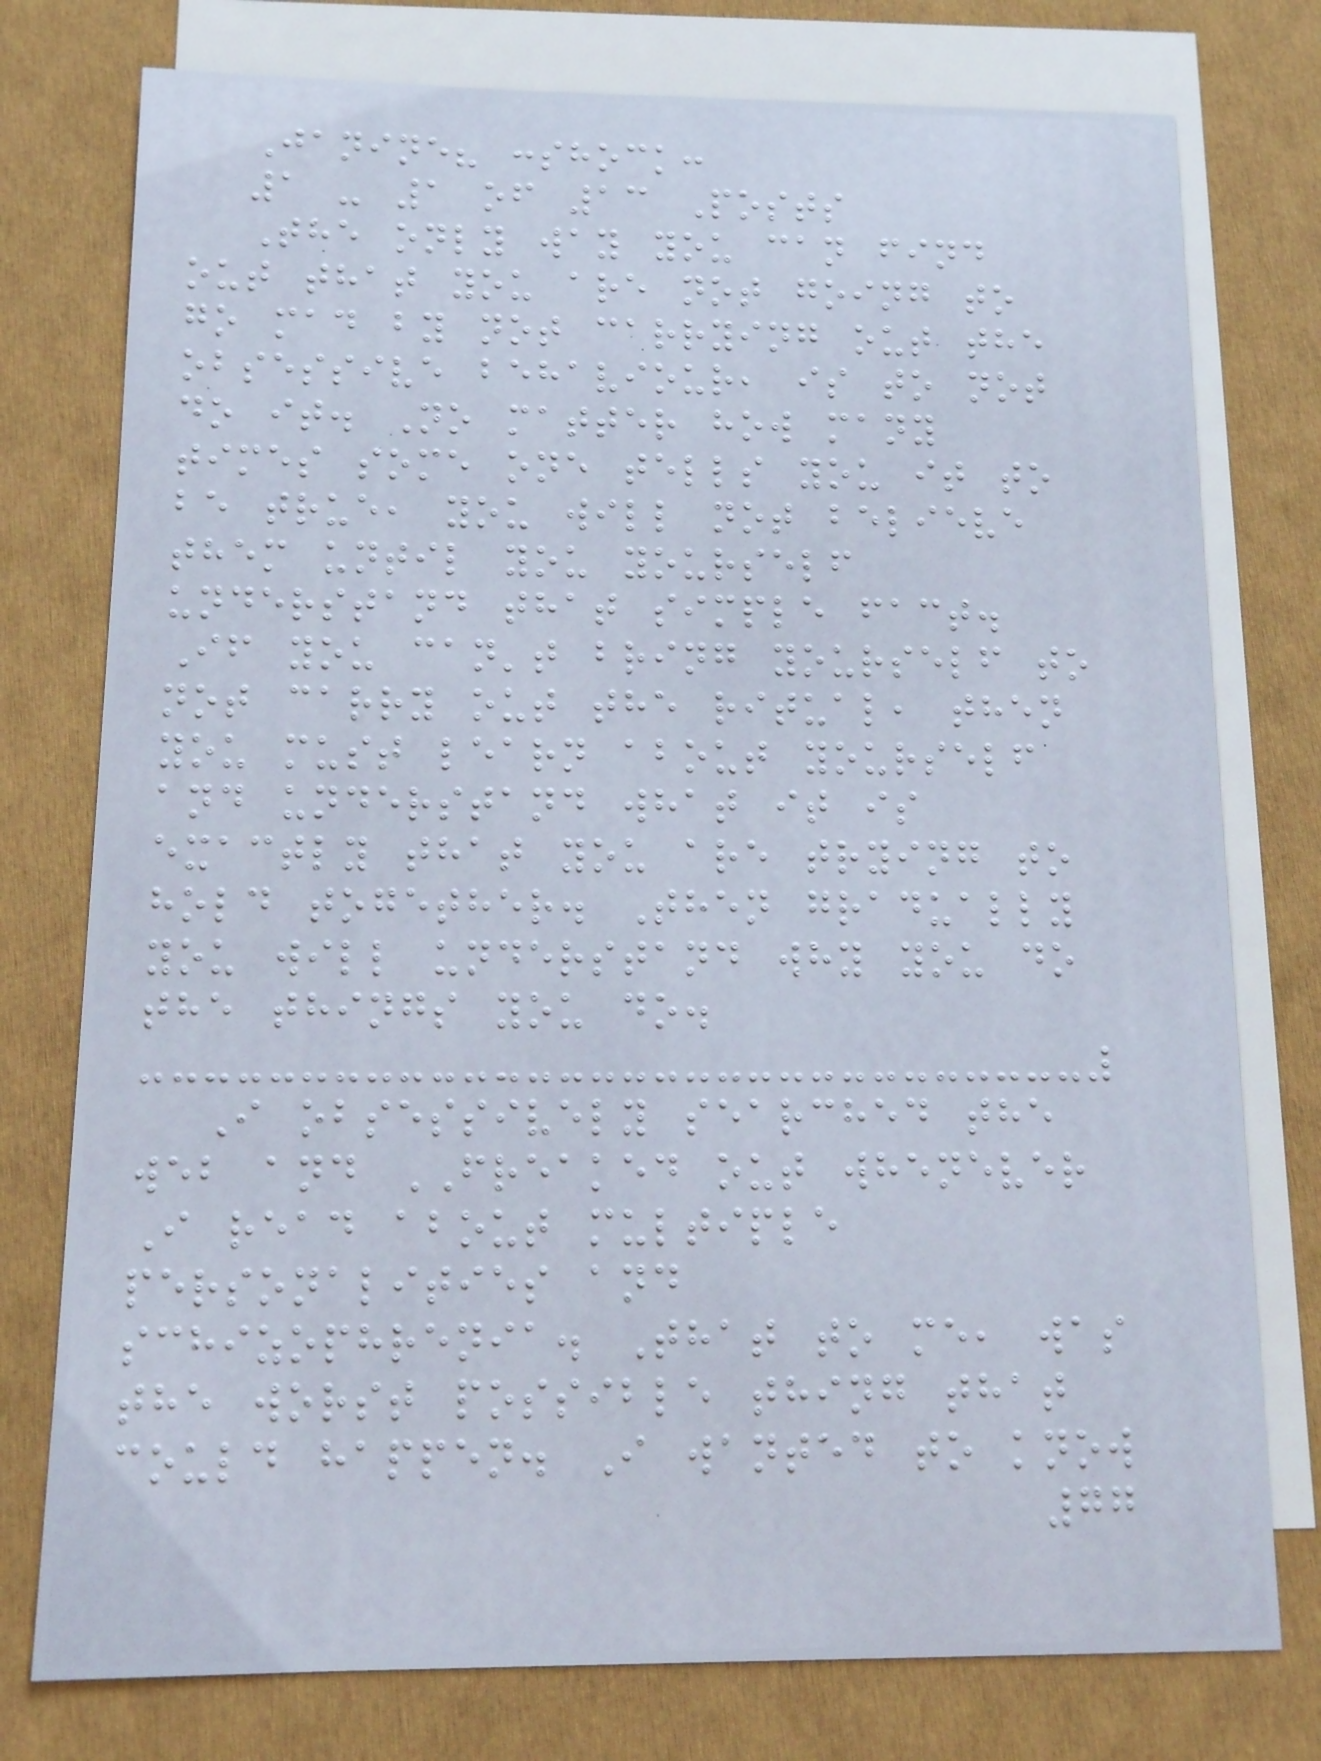Janine? :shock:
1 - 1 of 13 Posts
The only way you can find
out that you are not going to
go mad by not carrying out the
obsessive behaviour, is to not
do it. No matter how many
times some one tells you it to
be true, you will not believe
them until you yourself
understand that simple fact.
If you can't bring yourself to
not carry out the ritual, then
you must learn about yourself
and understand what it is
exactly that you are trying to
hold together. Then gradually
you will understand why you do
the things you do.
I obsessively searched the
web and FREAKED out whenever
I read about multiple
personalities and
schizophrenia. That to me, was
the worst possible thing that
could happen. I wanted to know
77
